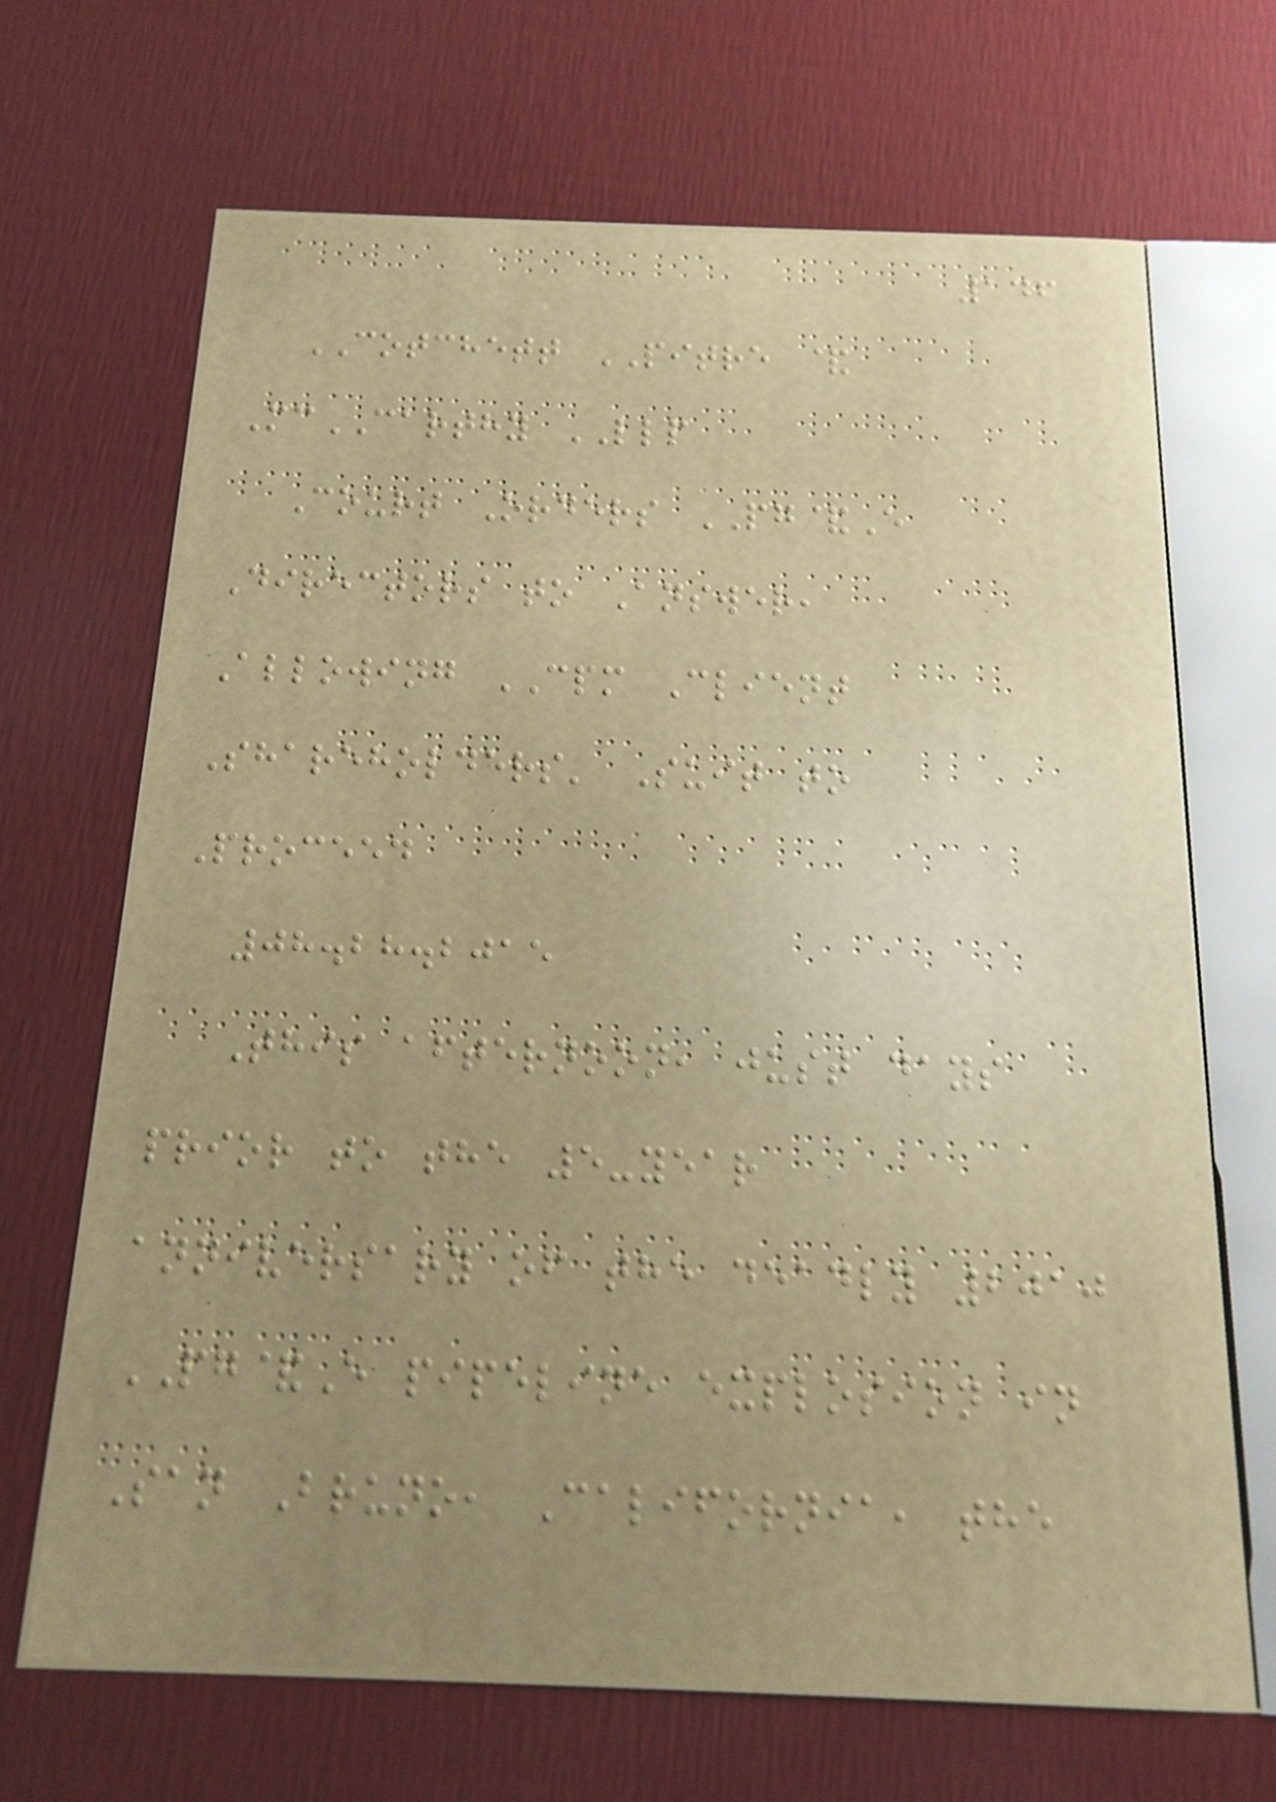146
COTCHETT PITRE &
McCARTHY LLP
Court Orders PG&E
Directors to Answer,
Allowing CPM Client
Shareholders' Suit to
Proceed
08.28.2015
This afternoon, just days
prior to the 5-year
anniversary of the deadly 2010
PG&E pipeline explosion in
San Bruno, California, the
